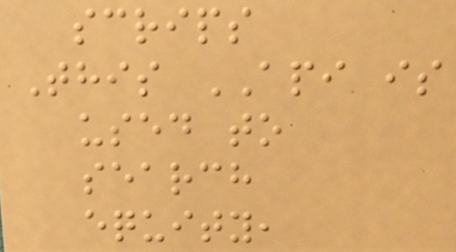scrips
This API is
used to
search
equity,
